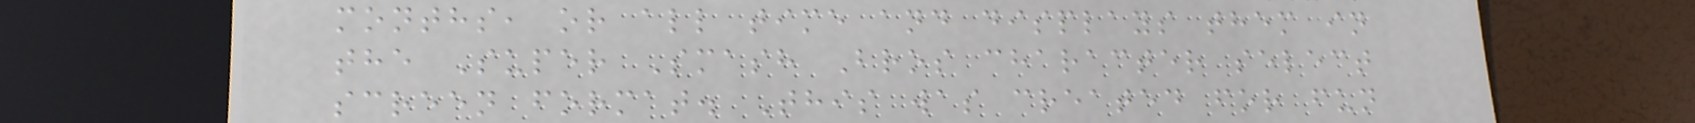months, or all time and displays them in
the Super Smash Bros character select
screen format. This was created for fun
